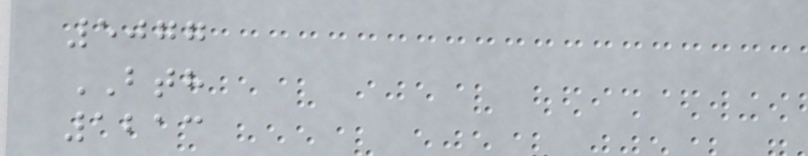5077
BTH
1213
